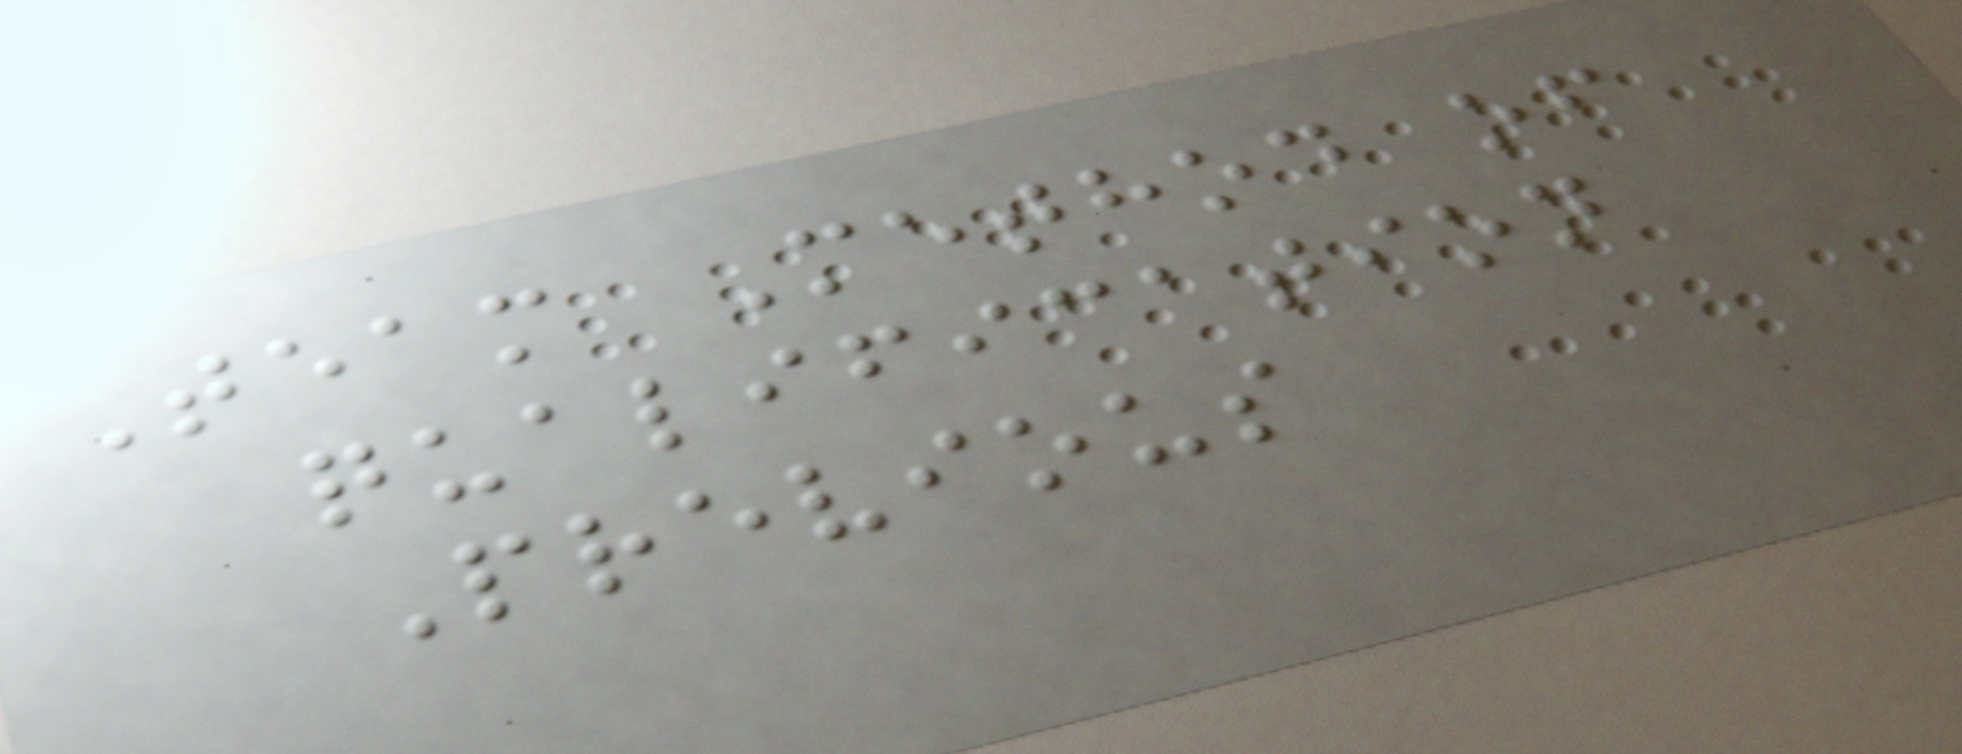Team Method of
qualification
Previous
